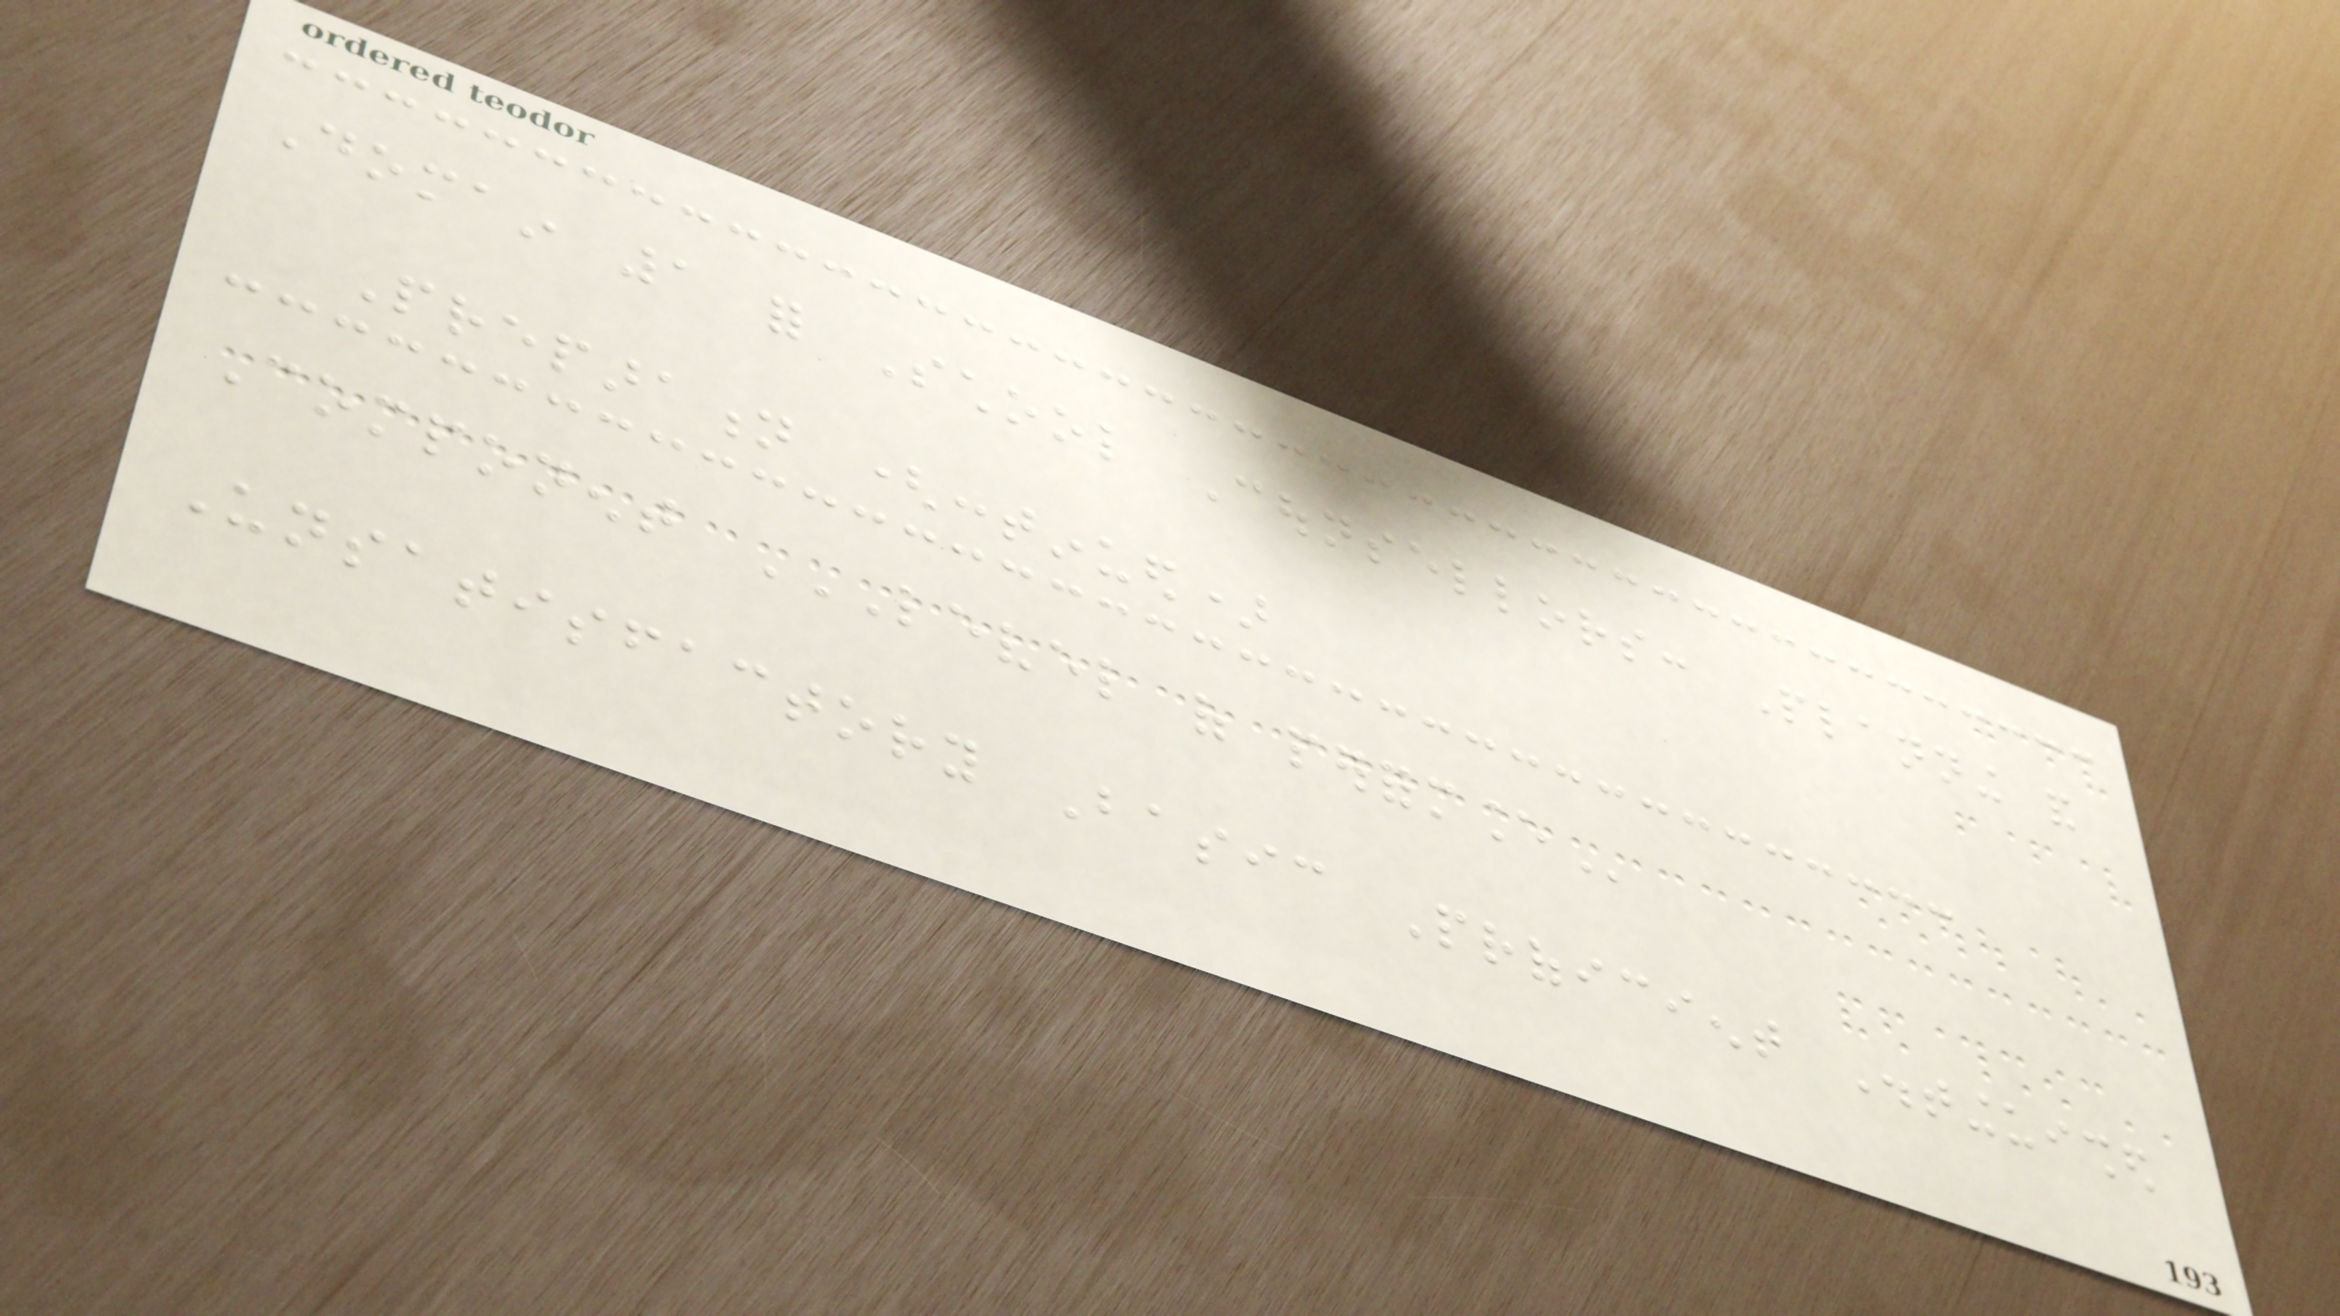Domain 1 for School Counsellors: Planning and
Preparation (continued)
Component LEVEL OF PERFORMANCE
Unsatisfactory Basic Proficient Distinguished
